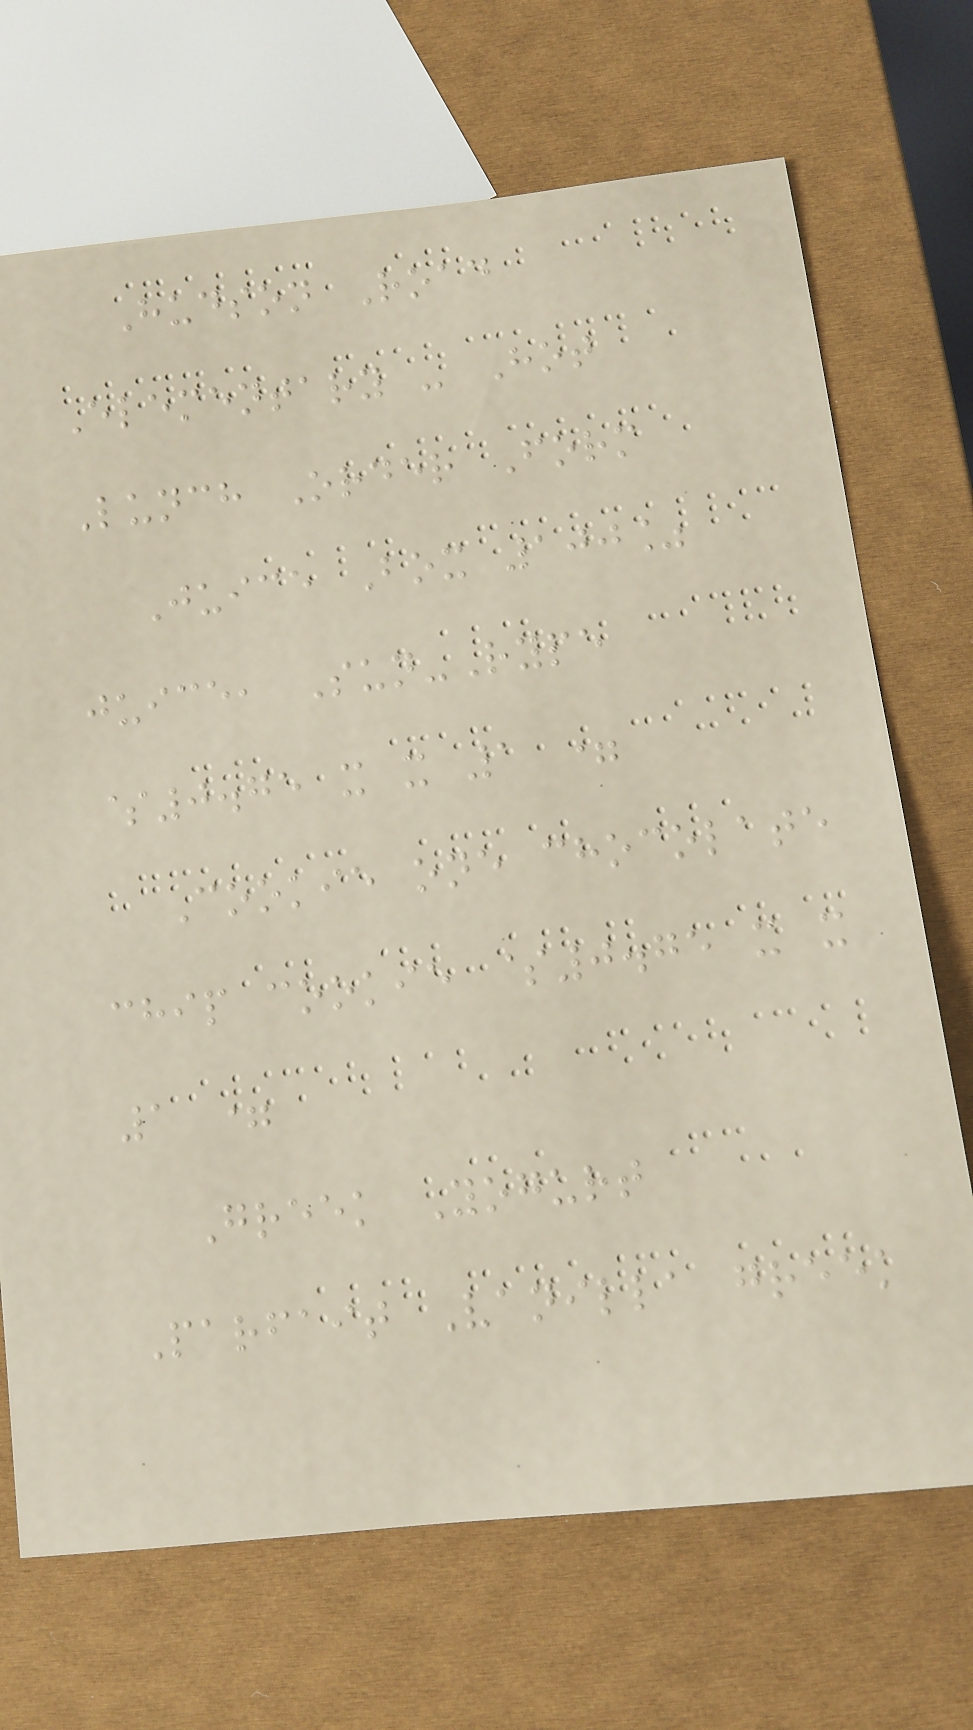Hudson Road
Elementary - Hot
Lunch Order Form
Juice Box 100%
juice, Sun-Rype
$0.75 x x 1 =
Cookie one chocolate
chip cookie $0.75 x x
1 =
Greek Yogurt
Parfait Vanilla greek
